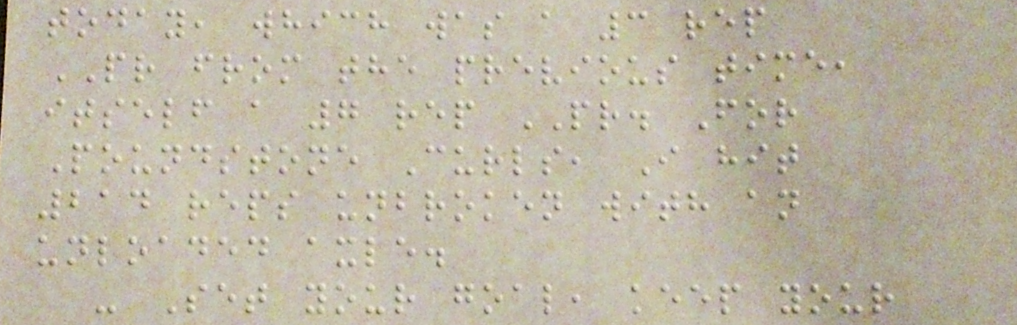today, which was a 3 rep
PR from the previous time,
itself a 7 rep PR. For
Poundstone Curls, I hit
214 reps unbroken with an
unloaded axle.
- Set your goal, keep your
